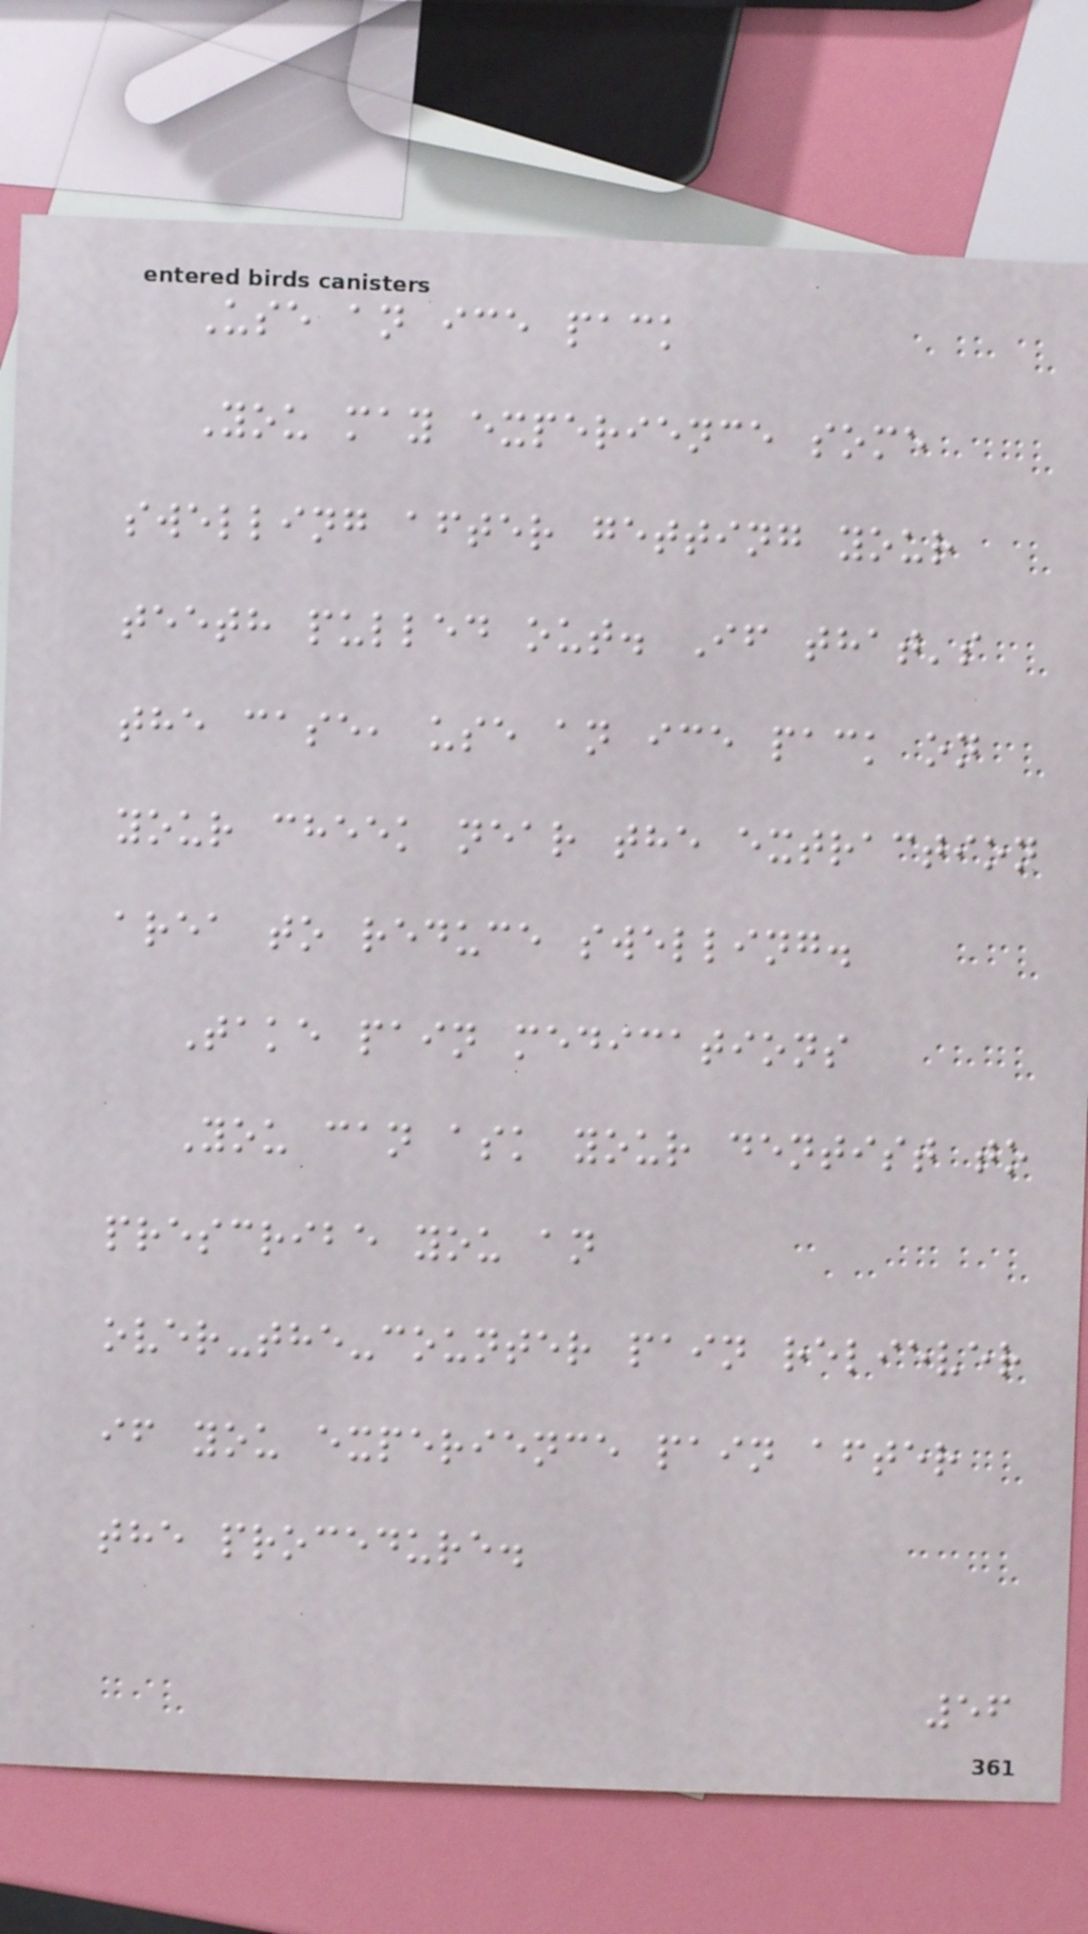Use an ice pack
You may experience some
swelling after getting your
teeth pulled out. If that's
the case, use an ice pack on
your cheek near the extraction
area to reduce swelling.
Take pain medications
You can ask your dentist to
prescribe you an
over-the-counter pain reliever
if you experience pain after
the procedure.
56
